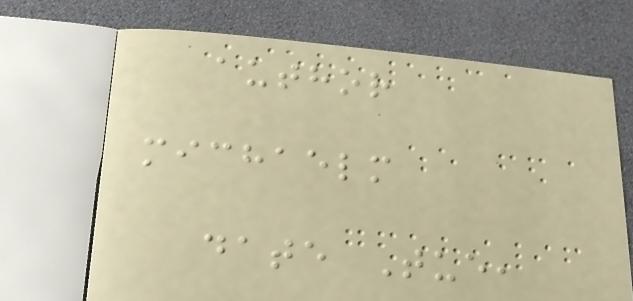author
michaelm
date Tue,
